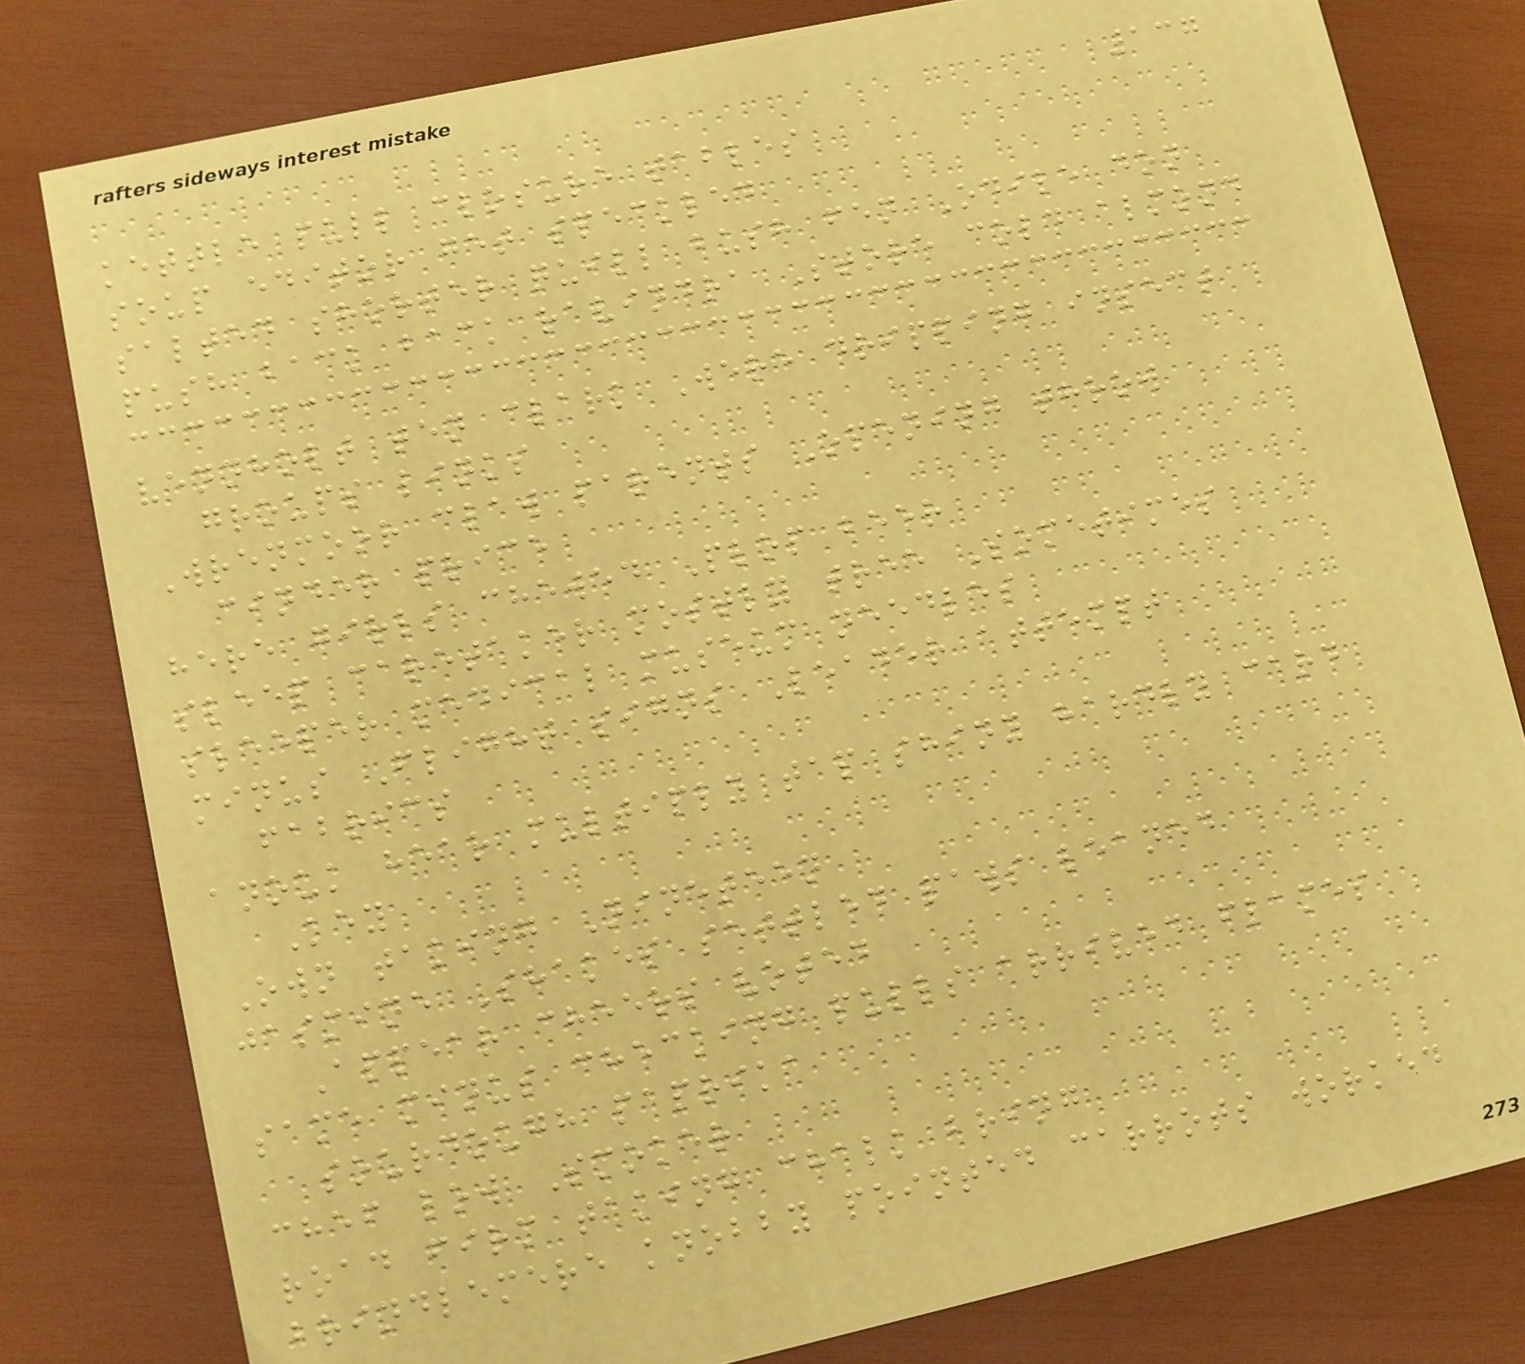137
kettle pull closure tables
soup editor get speckled
salted shorter quill bush fen Odile don
push back back ravindra Store cold almond
vennholt ten clark Were dripping insect
groups links
Wrenmoor claw parents Opening throw
cinder price
here girls chewed Plop beer
sleep caretaker mostly tree Sometimes
sleeper medical museum needles
minus Flight signs Leader attempt
fabrics
anouk hear multiply tap shiny hardly card
Key
Own taking Nineteen
jasmine Shakes settled paws leaned
Appear cheers voted
same minus checking pulls arrived flames
sourdough paprika
chef low Smoker
road firm taking chalk bring
brindlemere knobby pointed carrots worked
